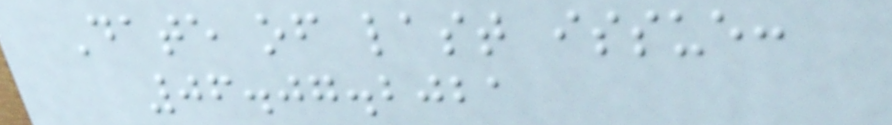Date of last issue:
06.07.2021
